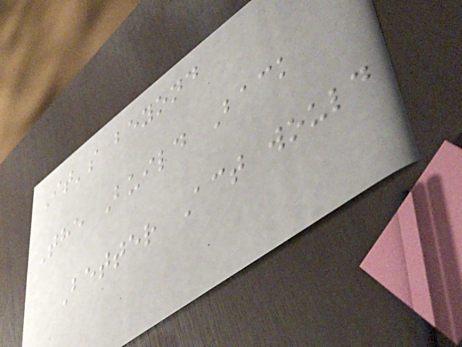It's beyond
The Build Back
Better Act would
